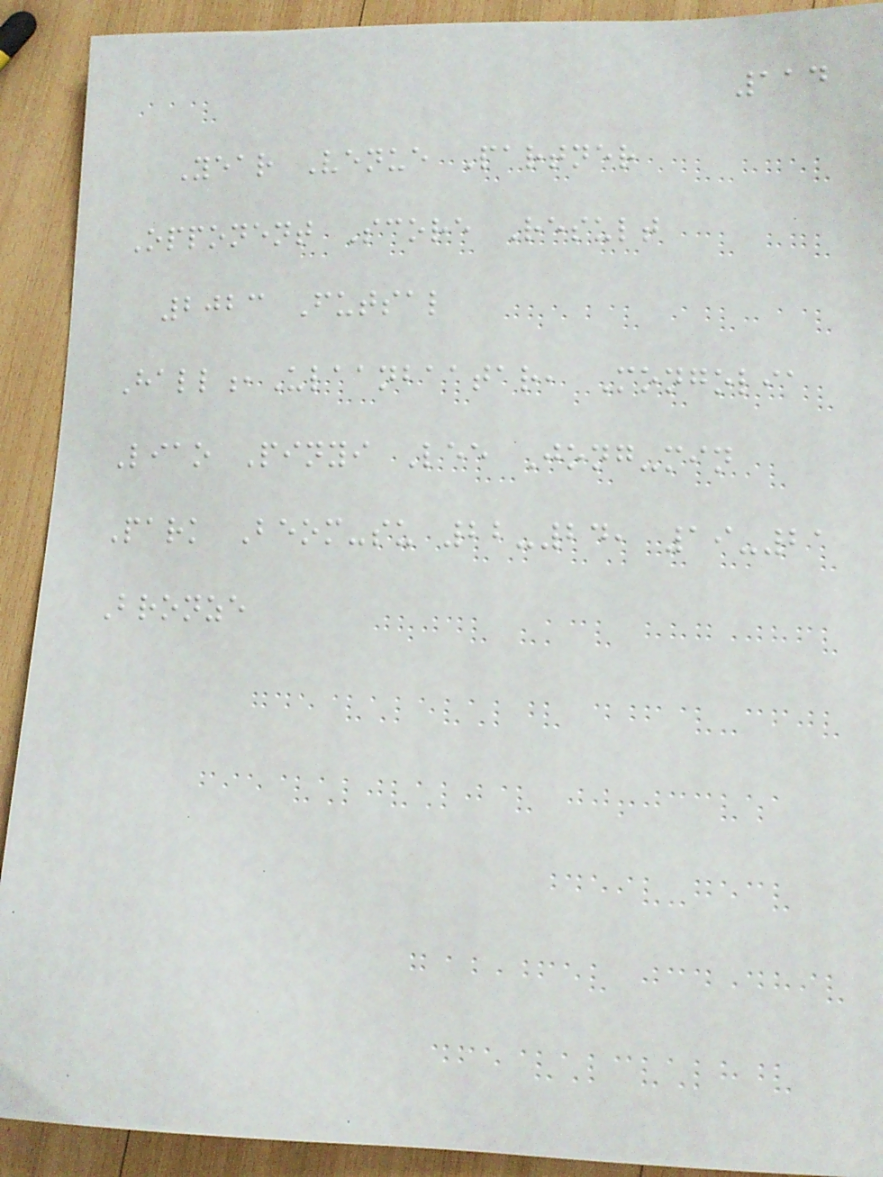114
Year Venue Partner
Opponent Score Result
2023 Futsal
Hall,Ulaanbaatar, Mongolia
Liao Pinyi Lee Jong-min
Park Beom-su 22-24, 19-21
Bronze
